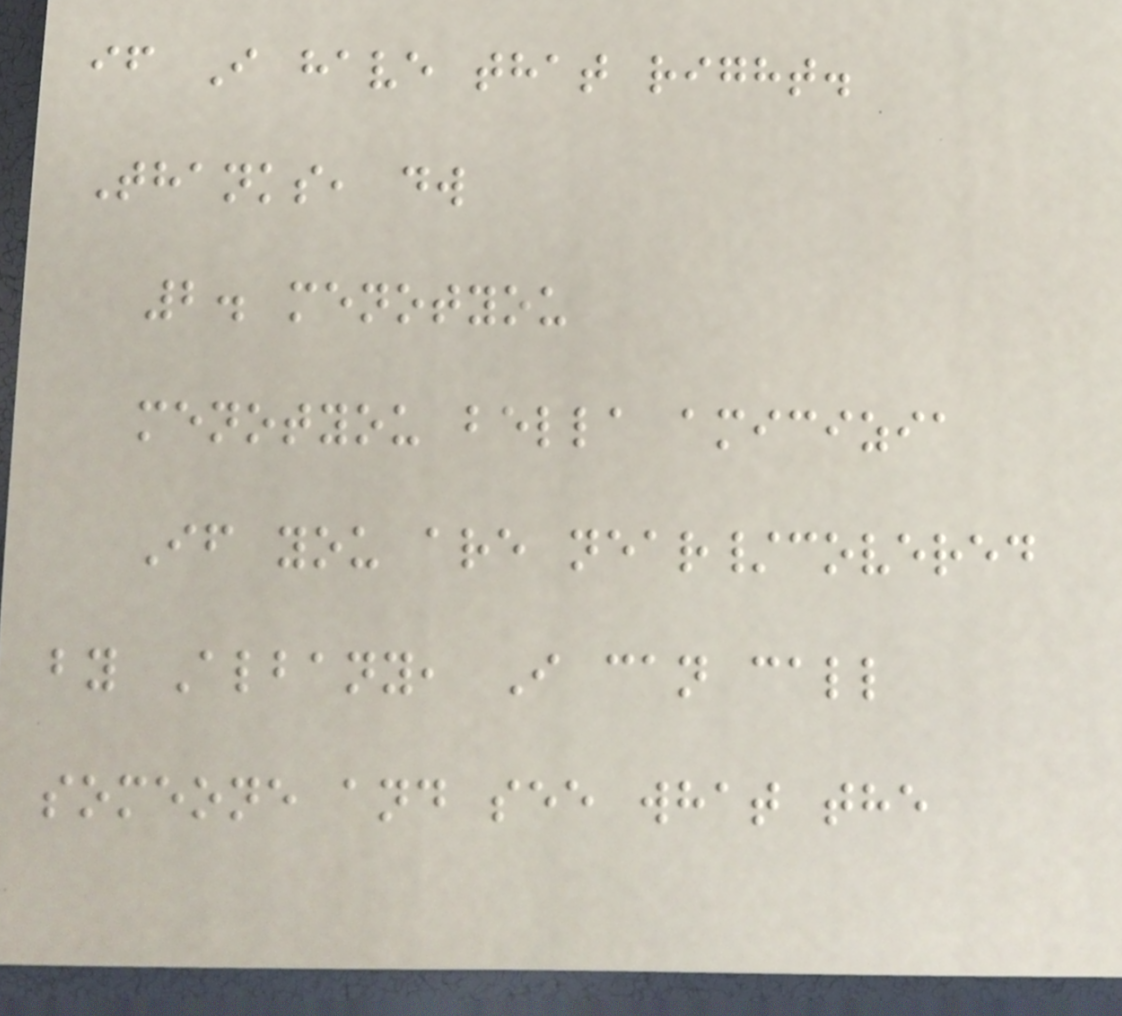if I have that right.
Thanks, dw
2. menotyou
menotyou bella amicizia
If you are near/covered
by Albany, I can call
someone and see what the
